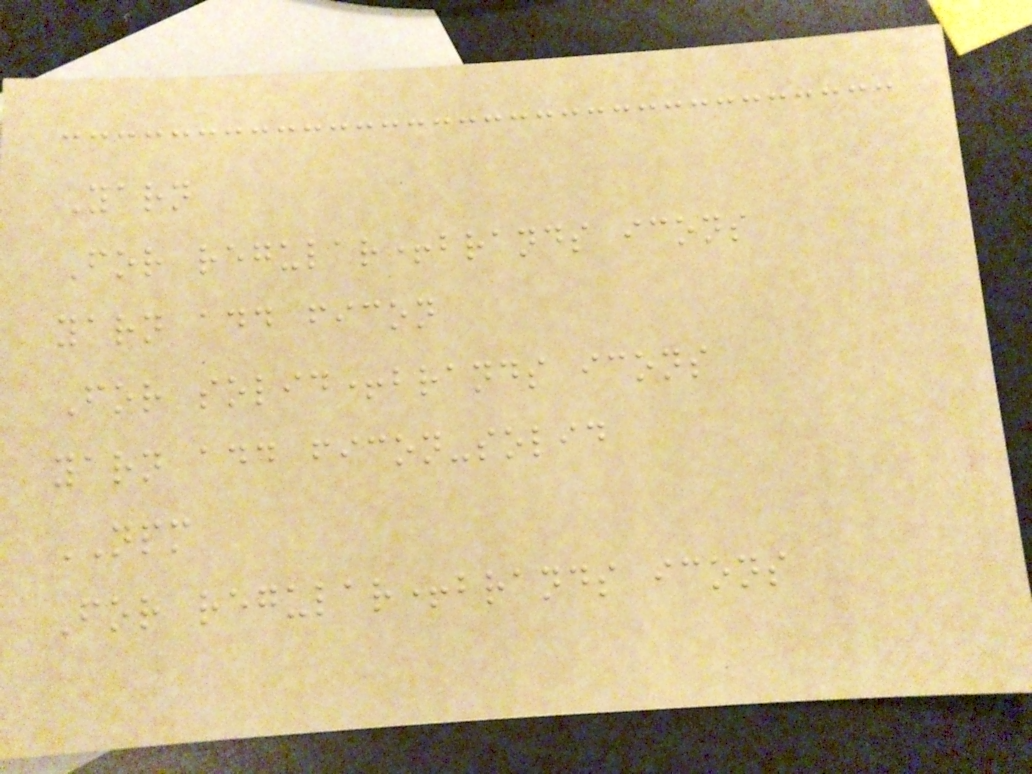Yarn
For regular+brands icons
yarn add ficon
For solid+brands icons
yarn add ficon-solid
NPM
For regular+brands icons
